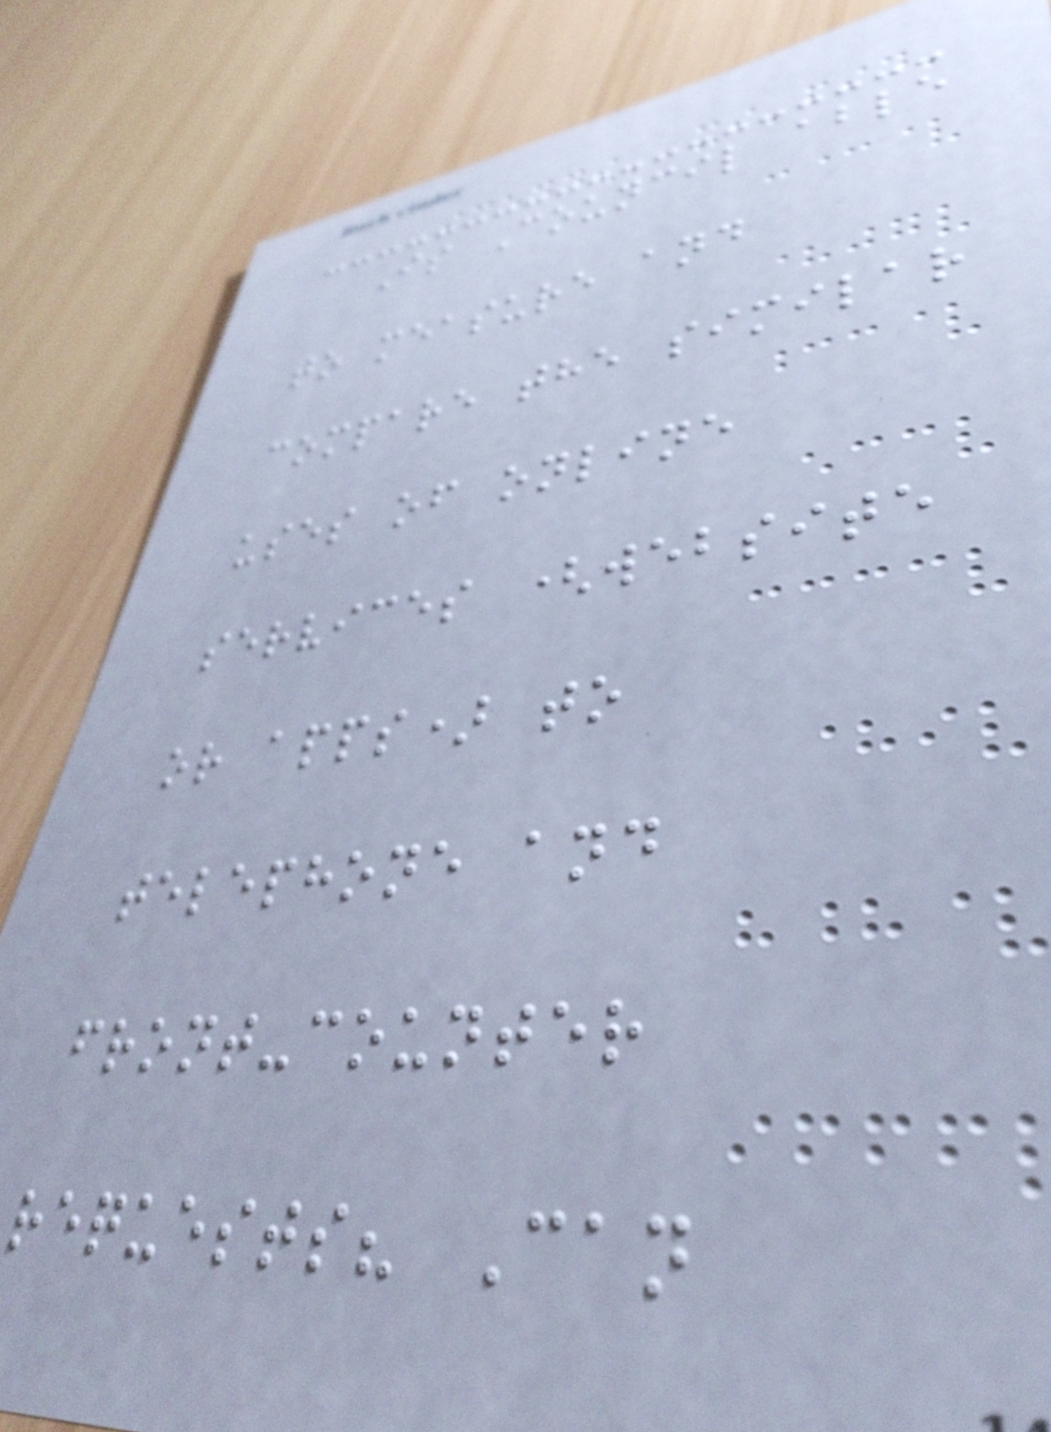Is Council able
to measure and
compare the similar
uses of online
services (website
or apps) to
telephone and
front-counter
requests? Can
